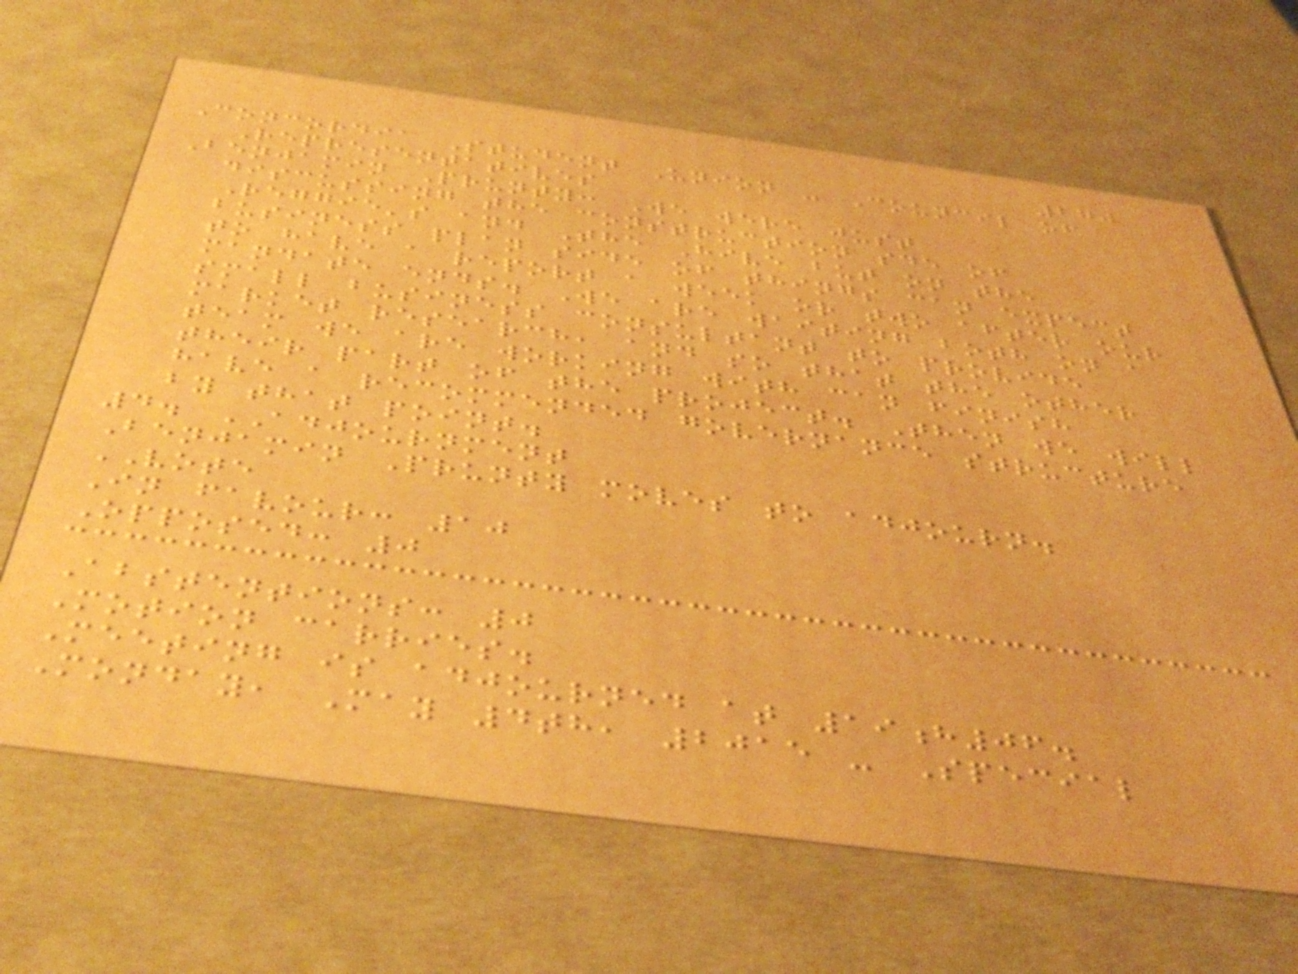270
Concordia Student Union - Council of
Representatives
Benjamin Prunty: We were just
discussing the construction sde of
Reggie's and The Hive but on the
business plan side of things can expect
to have a report a week or two after our
mandate ends. We are waiting both on a
small business consultant to provide
market research, and so that the other
team we are working with can finish
their part of the project. Then we will
have a recommended governance structure
by that point.
4. ADJOURNMENT
Benjamin Prunty moves to adjourn.
VOTE
In favour: 10
Opposed: 0
Abstentions: 0
Motion carries.
Meeting is adjourned at 19h06.
Monday, May 4th, 2015 - Special
